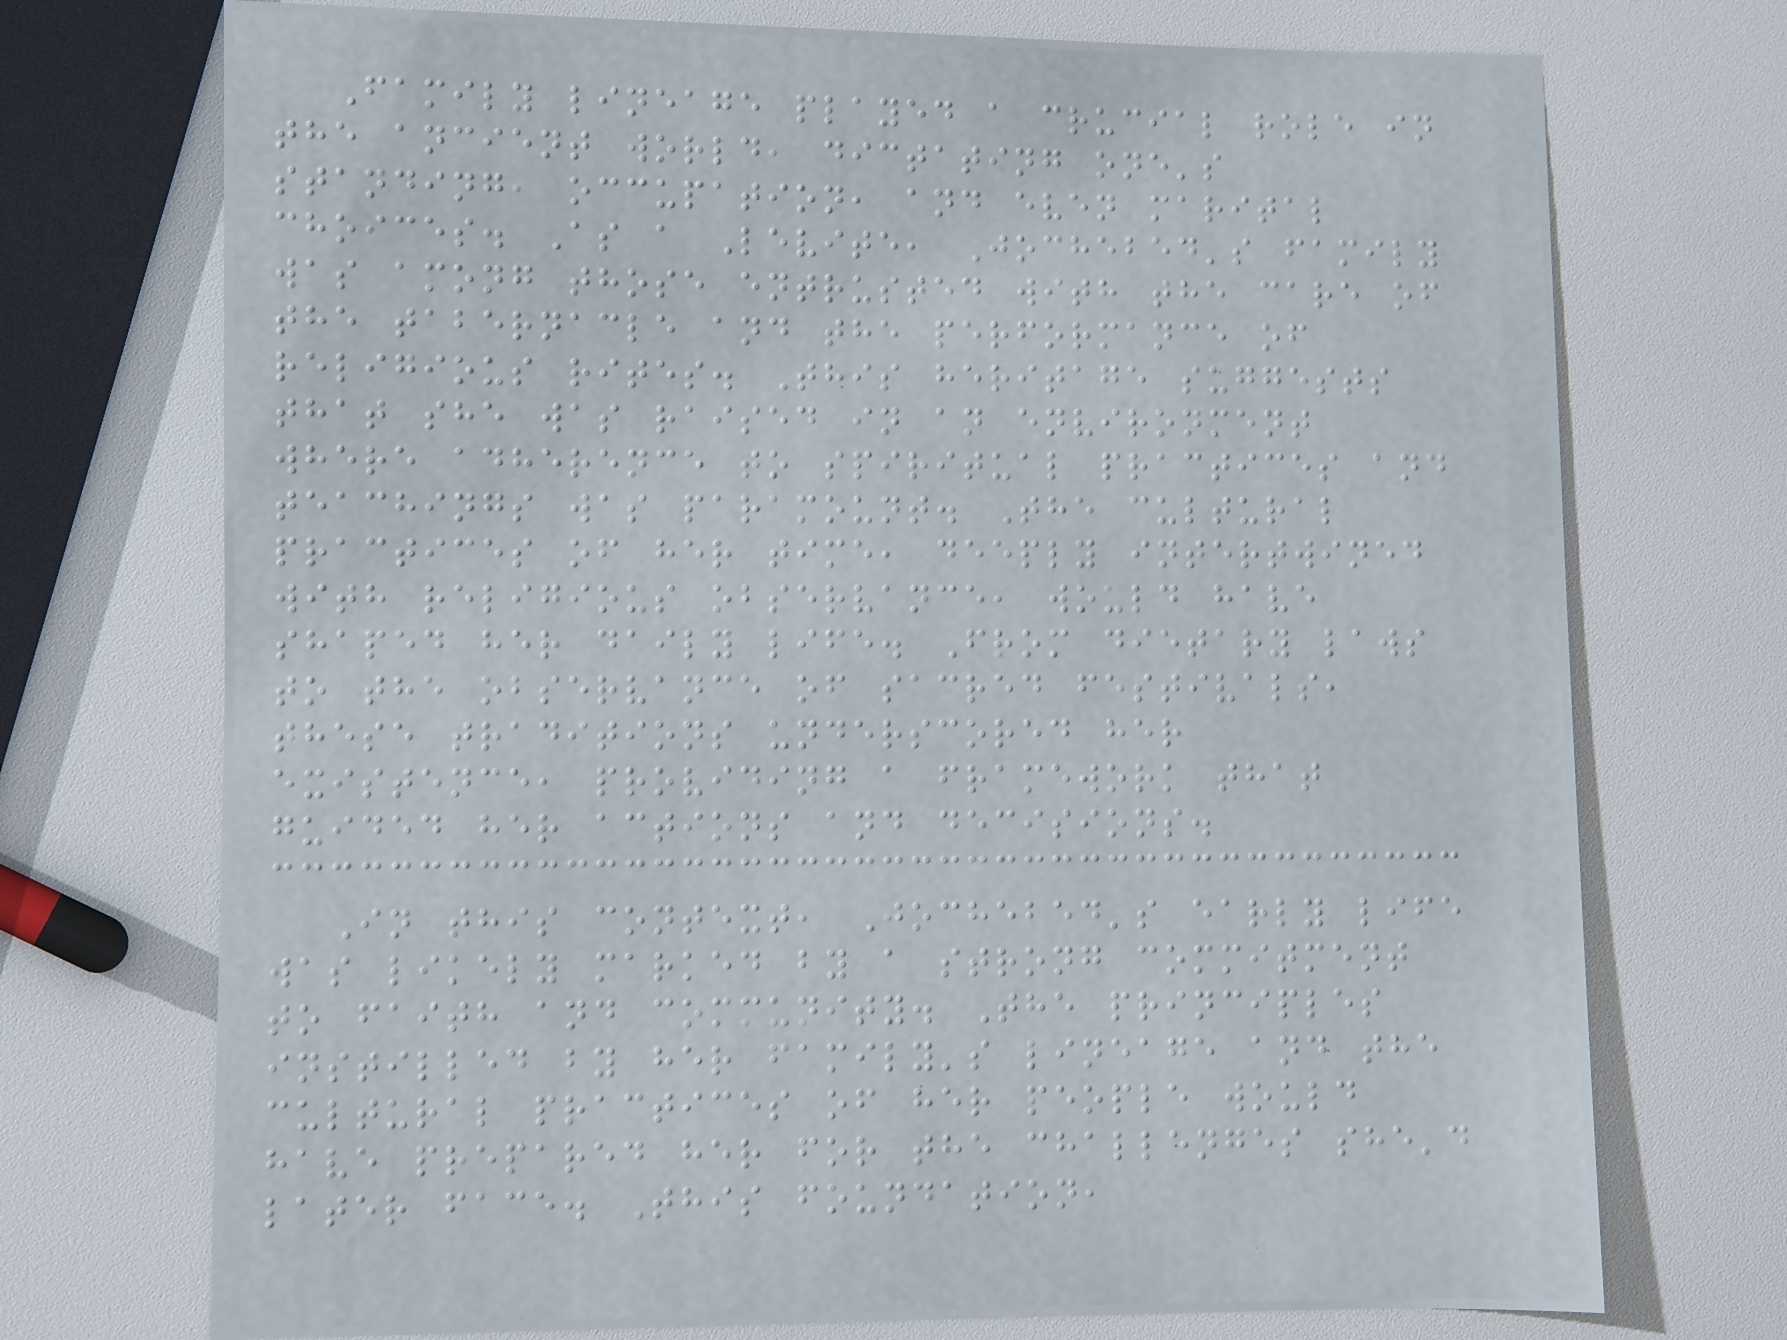Family lineage played a crucial role in
the ancient world, dictating one's
standing, occupation, and even marital
choices. As a Levite, Jochebed's family
was among those entrusted with the care of
the tabernacle and the performance of
religious rites. This heritage suggests
that she was raised in an environment
where adherence to spiritual practices and
teachings was paramount. The cultural
practices of her time, deeply intertwined
with religious observance, would have
shaped her daily life. From dietary laws
to the observance of sacred festivals,
these traditions underscored her
existence, providing a framework that
guided her actions and decisions.
In this context, Jochebed's early life
was likely marked by a strong commitment
to faith and community. The principles
instilled by her family's lineage and the
cultural practices of her people would
have prepared her for the challenges she'd
later face. This foundation,
